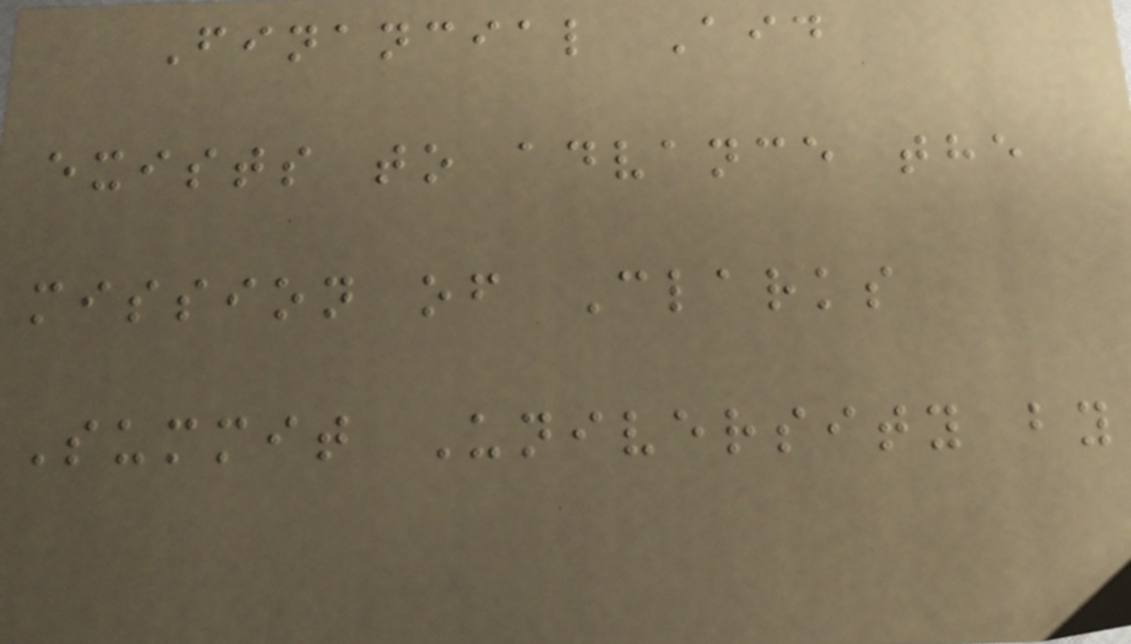Financial Aid
exists to advance the
mission of Clarks
Summit University by
